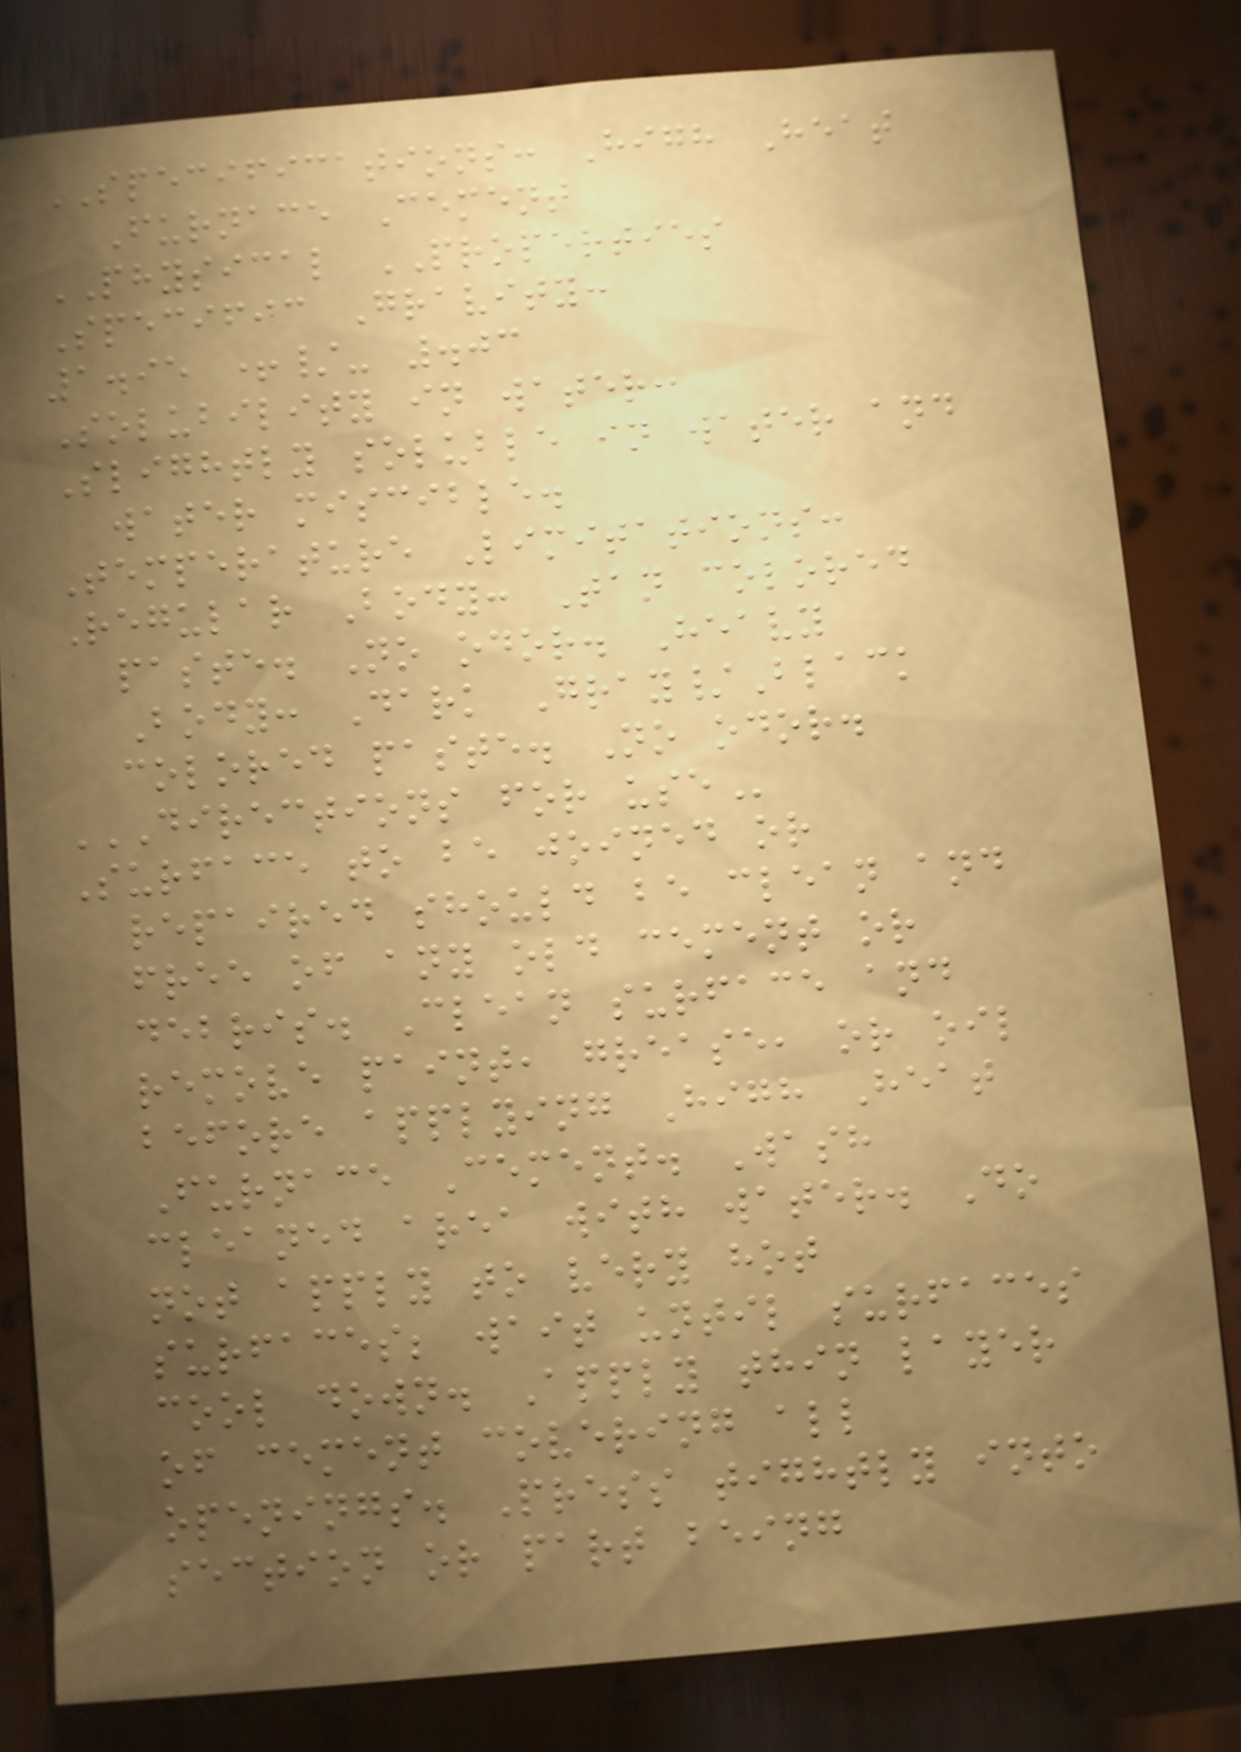SPECIFICATIONS: High Heat
Furnace Cement
PHYSICAL PROPERTIES
Specific Gravity:
1.95 +/- .03
Solubility in water:
Slightly soluble in water and
water miscible.
Temperature Limitations:
Regular Body: Tan colored
paste. No odor. Heavy
Body: Dark Gray/Black
colored paste. No odor.
DIRECTIONS FOR USE
Surface to be joined or
repaired should be clean and
free of any old cement or
debris. Clean surface and
remove paint, grease, or oil
before applying High Heat
Furnace Cement. Wash
cleaned area with water. Do
not apply to very hot
surfaces; wait until surfaces
cool down. Apply thin layer
of cement covering all
openings. Press tightly into
section or part being
